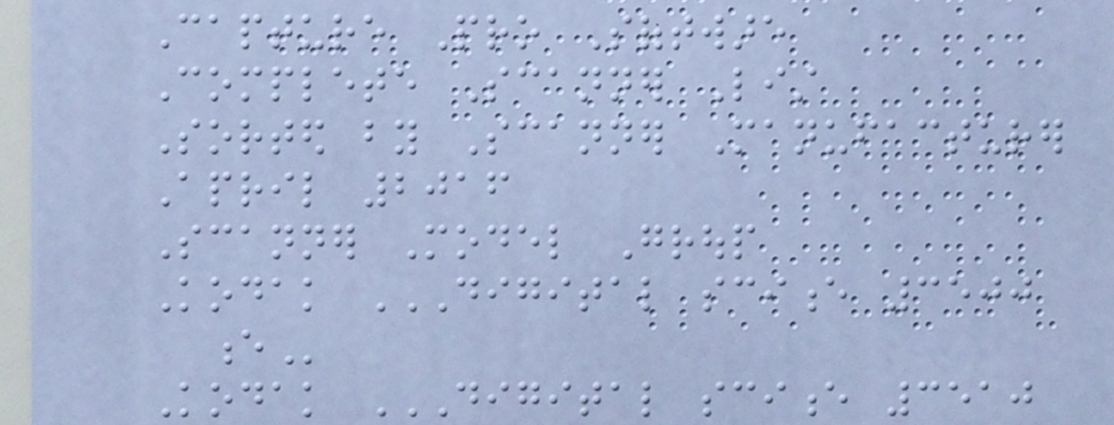Capture Pro Software
Complete Scanner List
Sorted by Scanner Manufacturer
April 2016
Scanner Model Group
Kodak DIGITAL SCIENCE 3500
E
Kodak DIGITAL SCIENCE 3510
